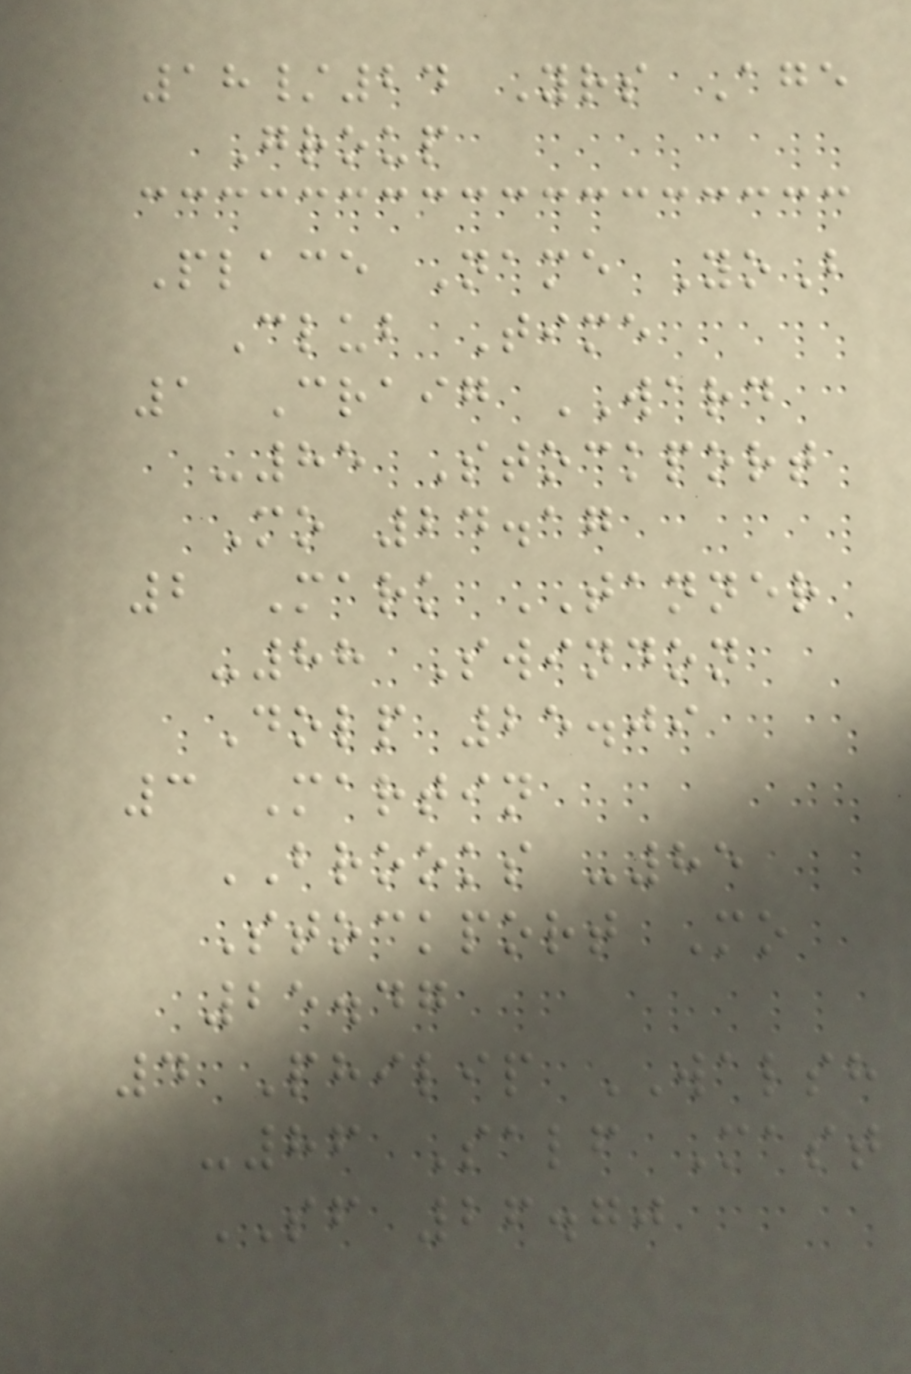18/24 Yrs Age
Group
Place Name YoB
Club Time
1 Craig WARD
-85 Stockport
Mo 24.17
2 Mark TANNER
-88 Swindon
Dolp 25.09
3 Martin
BROOKS -85
Stockport Mo
25.47
4 Philip WALSH
-86 Salf Mast
SF 26.70
